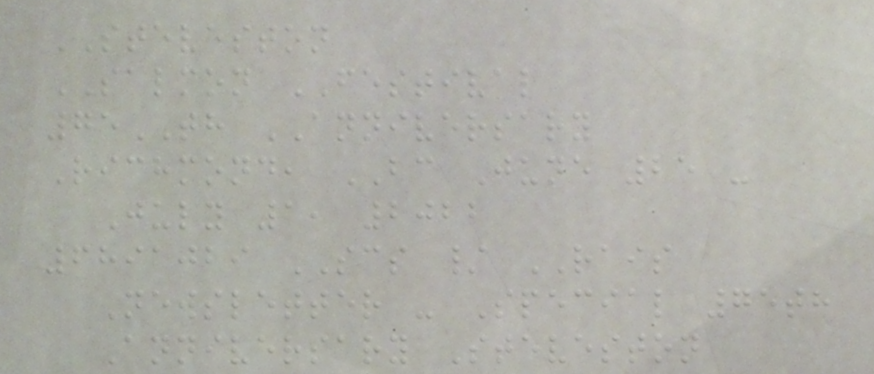STEVESTON
SALMON FESTIVAL
75TH ANNIVERSARY
Richmond, BC June 25 -
July 1, 2022
6891029 SCS / RAIS
Newsletter - Special 75th
Anniversary Steveston
